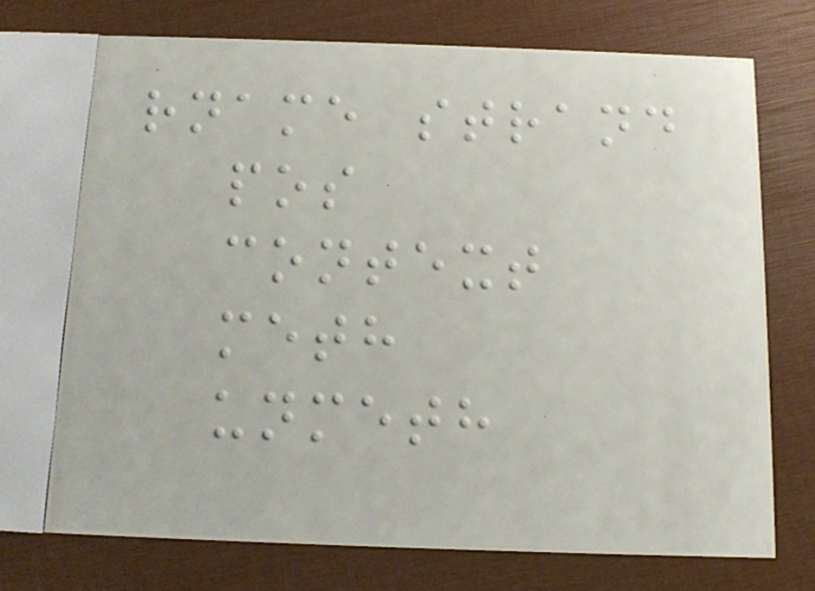rname strand
pos
context
meth
unmeth
